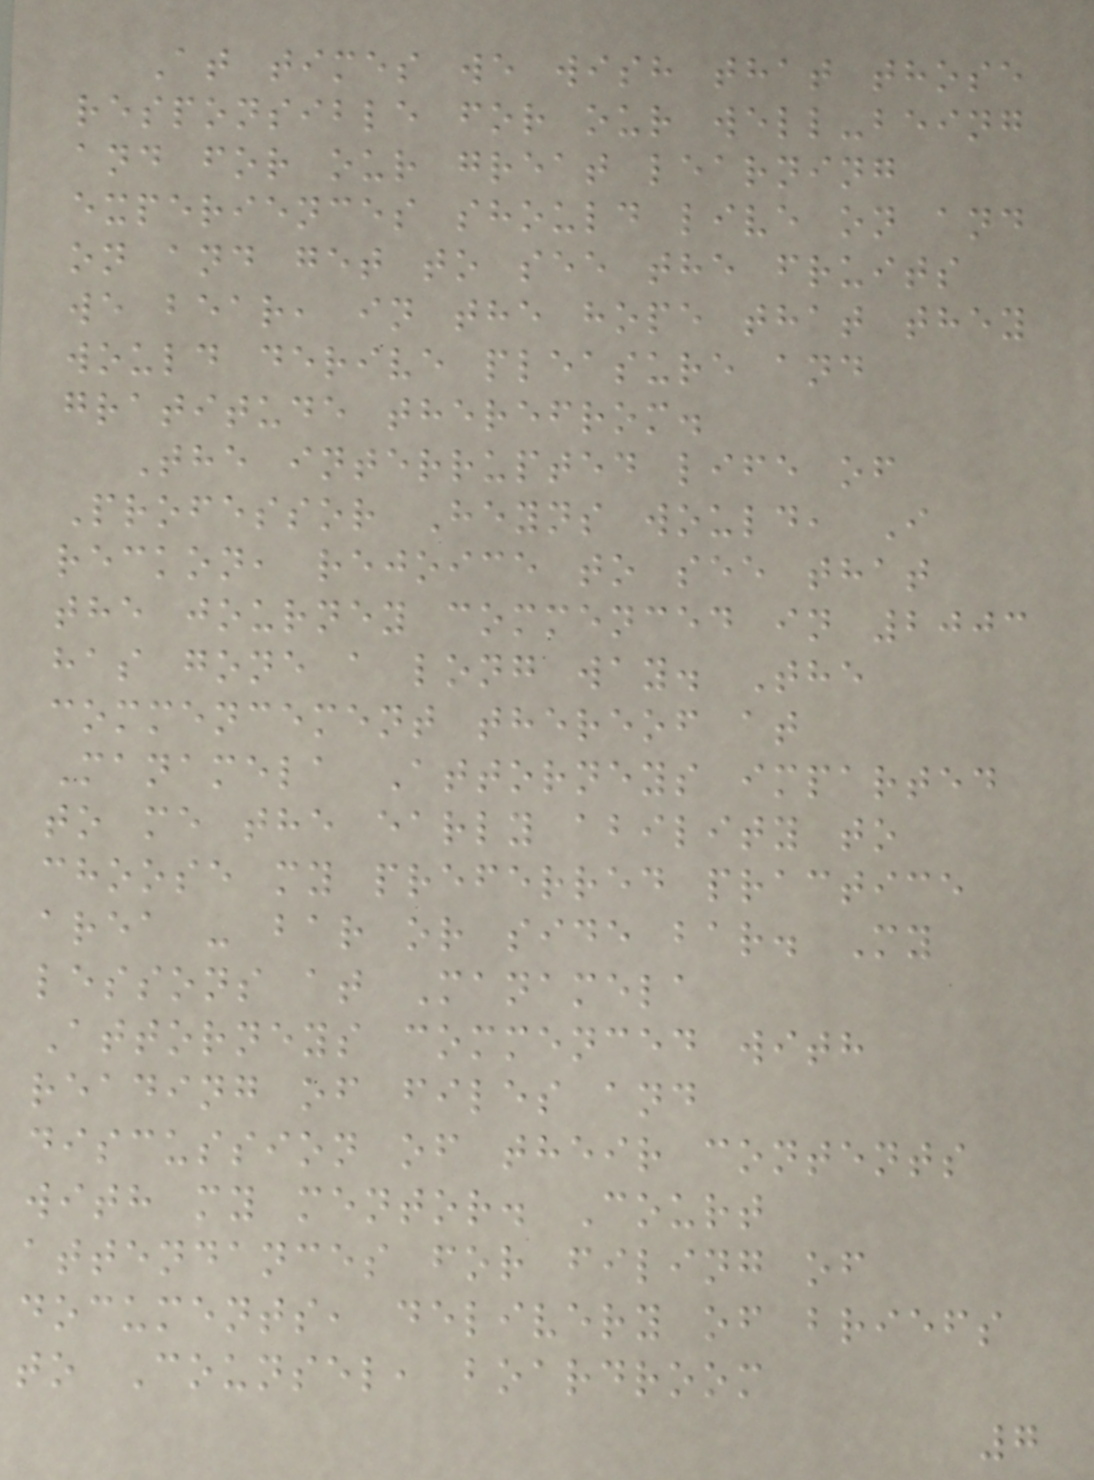At times we wish that those
responsible for our well-being
and for our great learning
experiences should live on and
on and get to see the fruits
we bear, in the hope that they
would derive pleasure and
gratitude therefrom.
The interrupted life of
Professor Heyns would, I
reckon, rejoice to see that
the journey commenced in 2003
has gone a long way. The
commencement thereof at
Manamela Attorneys imparted
to me the early ability to
choose my preferred practice
area - bar or side bar. My
lessons at Manamela
Attorneys commenced with
reading of files and
discussion of their contents
with my mentor. Court
attendances for filing of
documents, delivery of briefs
to Counsel, boardroom
7
